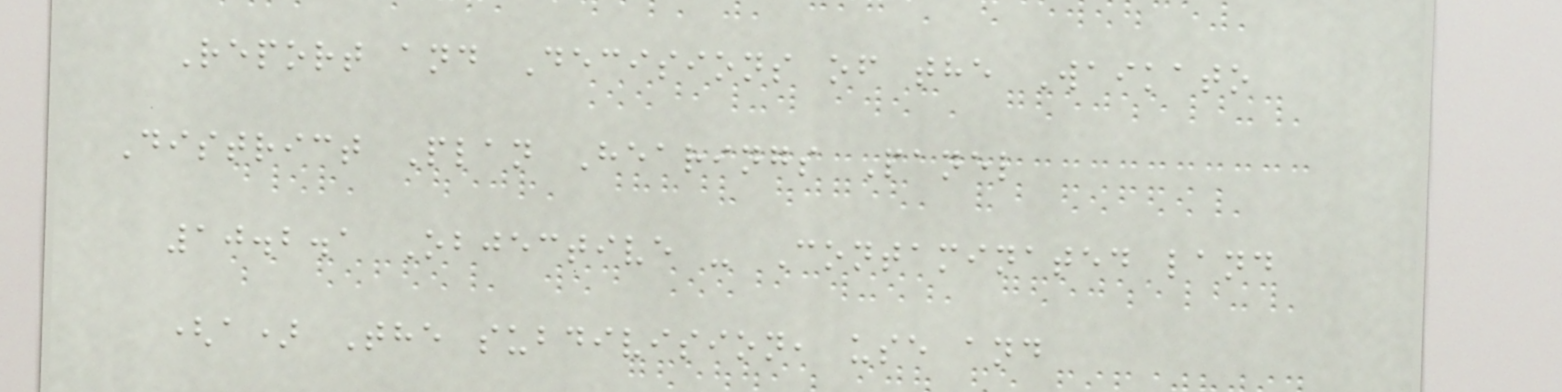Report and Decisions of the Waikato
District Plan Hearings Panel
10.2.1 Objective - Contaminated land
(a) The subdivision, use and
